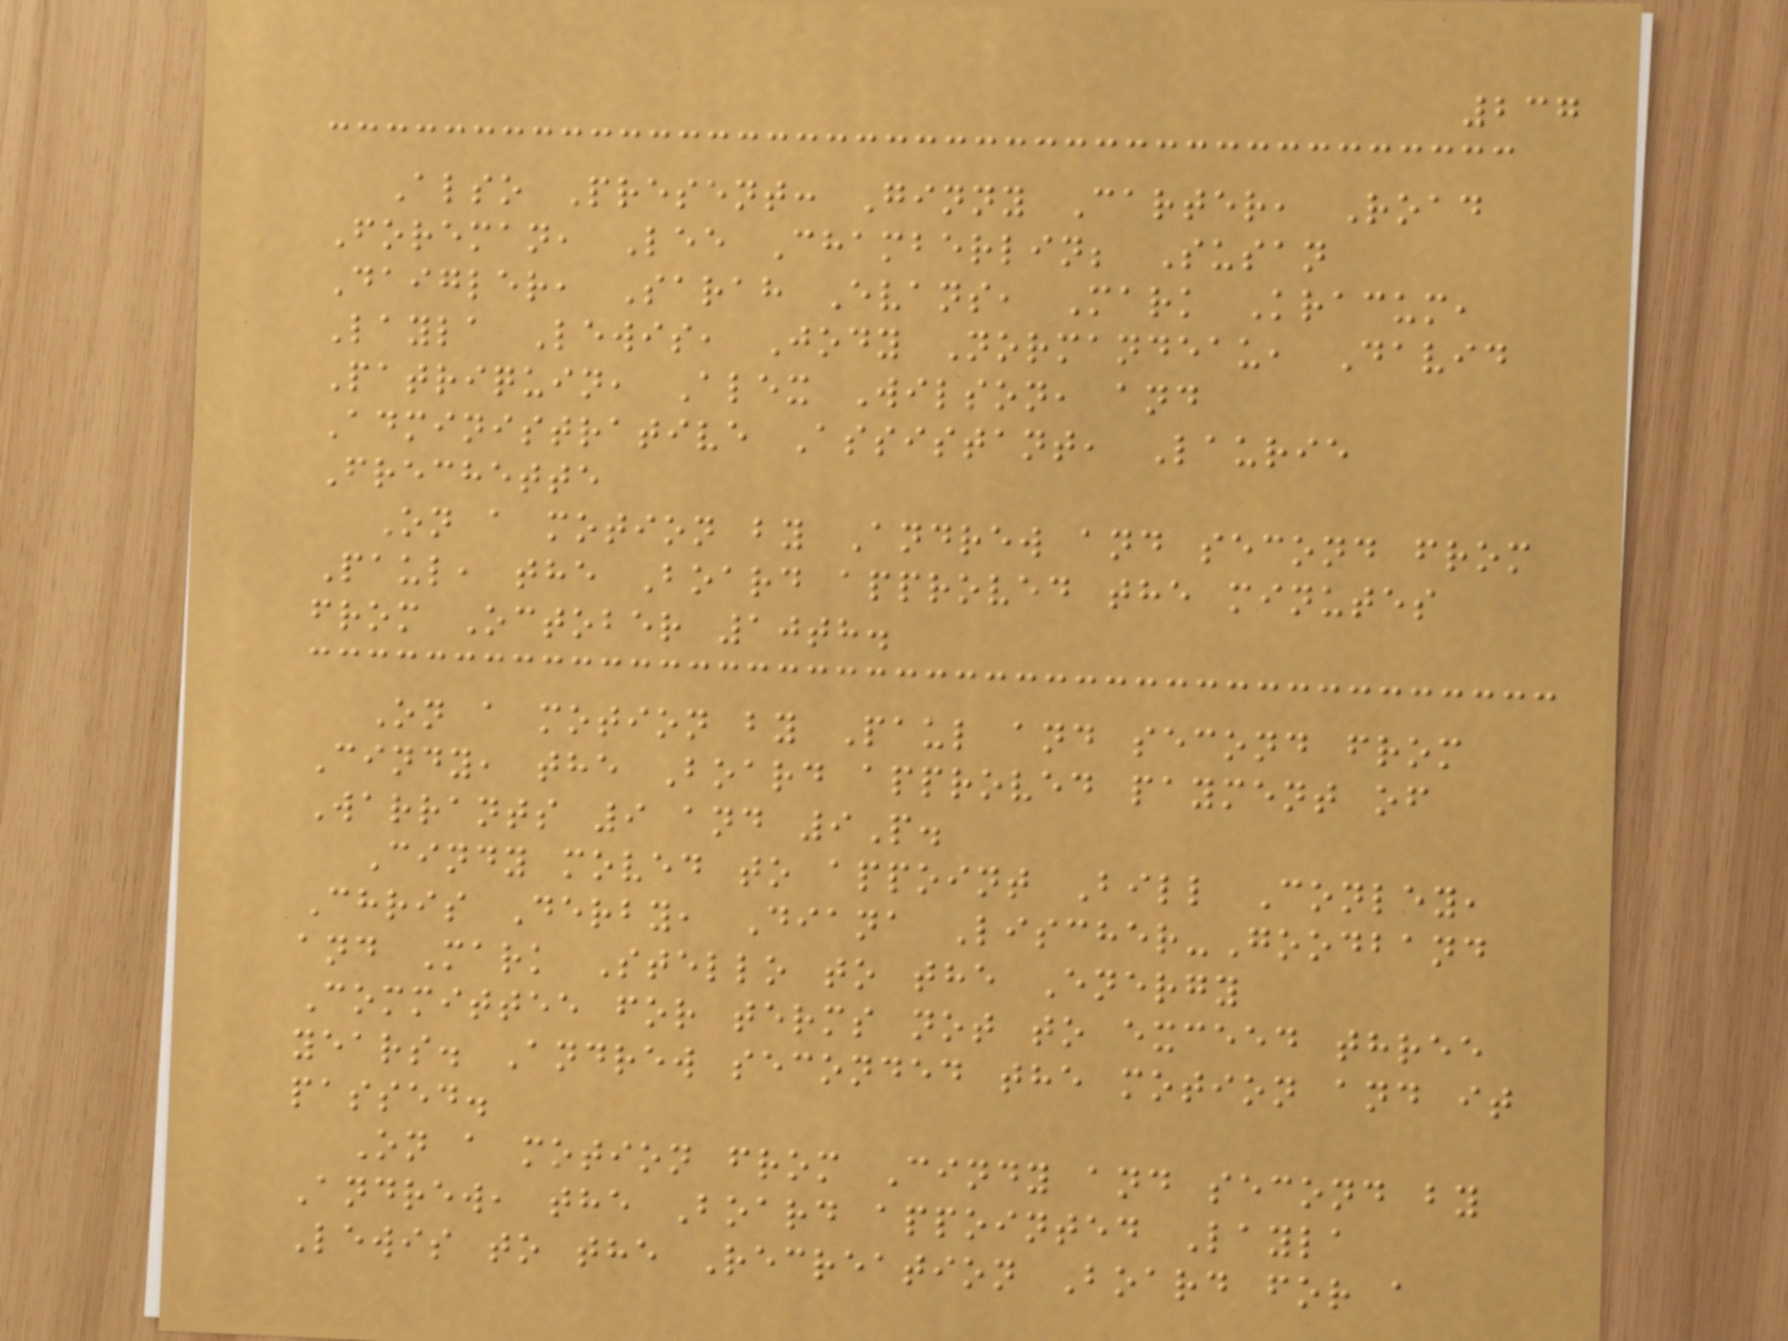237
Also Present: Ginny Carter, Road
Foreman, Lee Chamberlin; Susan
Daigler, Sarah Evans, Mark Kracum,
Layla Lewis, Jody Normandeau, David
Patriquin, Alex Wilson, and
Administrative Assistant, Laurie
Frechette
On a motion by Andrew and second from
Paul, the Board approved the minutes
from October 10th.
On a motion by Paul and second from
Cindy, the Board approved payment of
Warrants 9 and 9P.
Cindy moved to appoint Bill Conley,
Chris Derby, Diana Lischer-Goodband
and Mark Stello to the Energy
Committee for terms not to exceed three
years. Andrew seconded the motion and it
passed.
On a motion from Cindy and second by
Andrew, the Board appointed Layla
Lewis to the Recreation Board for a
